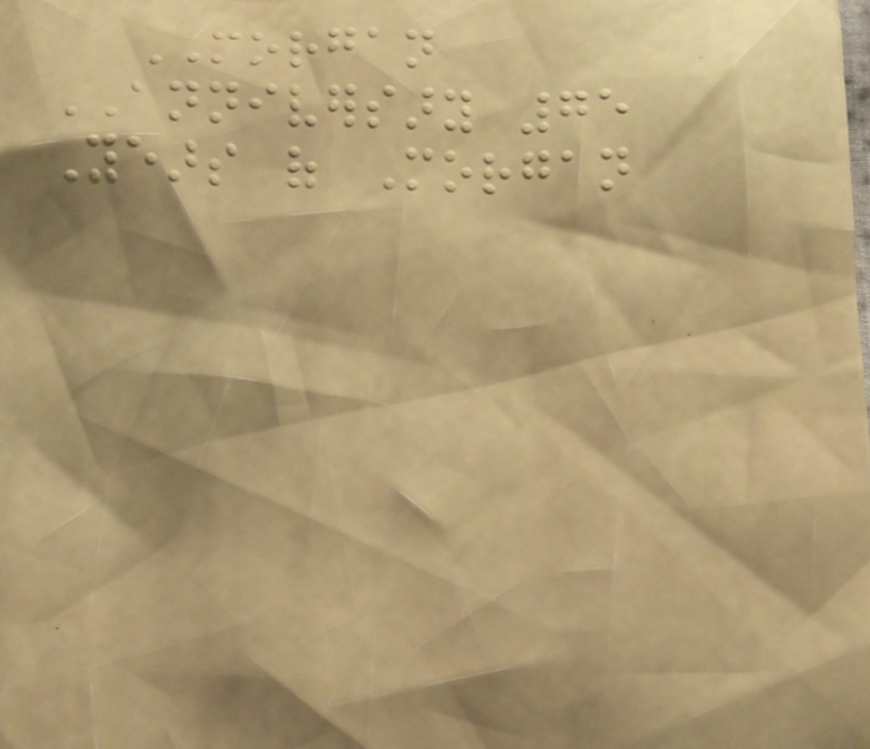MORGAN
ANNIVERSARY 75
Years of Morgan
